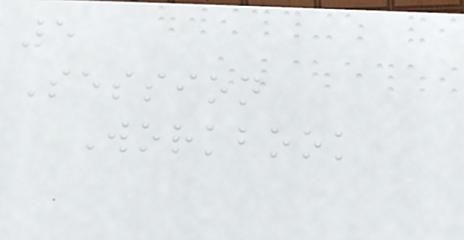5
Session
Workbook
